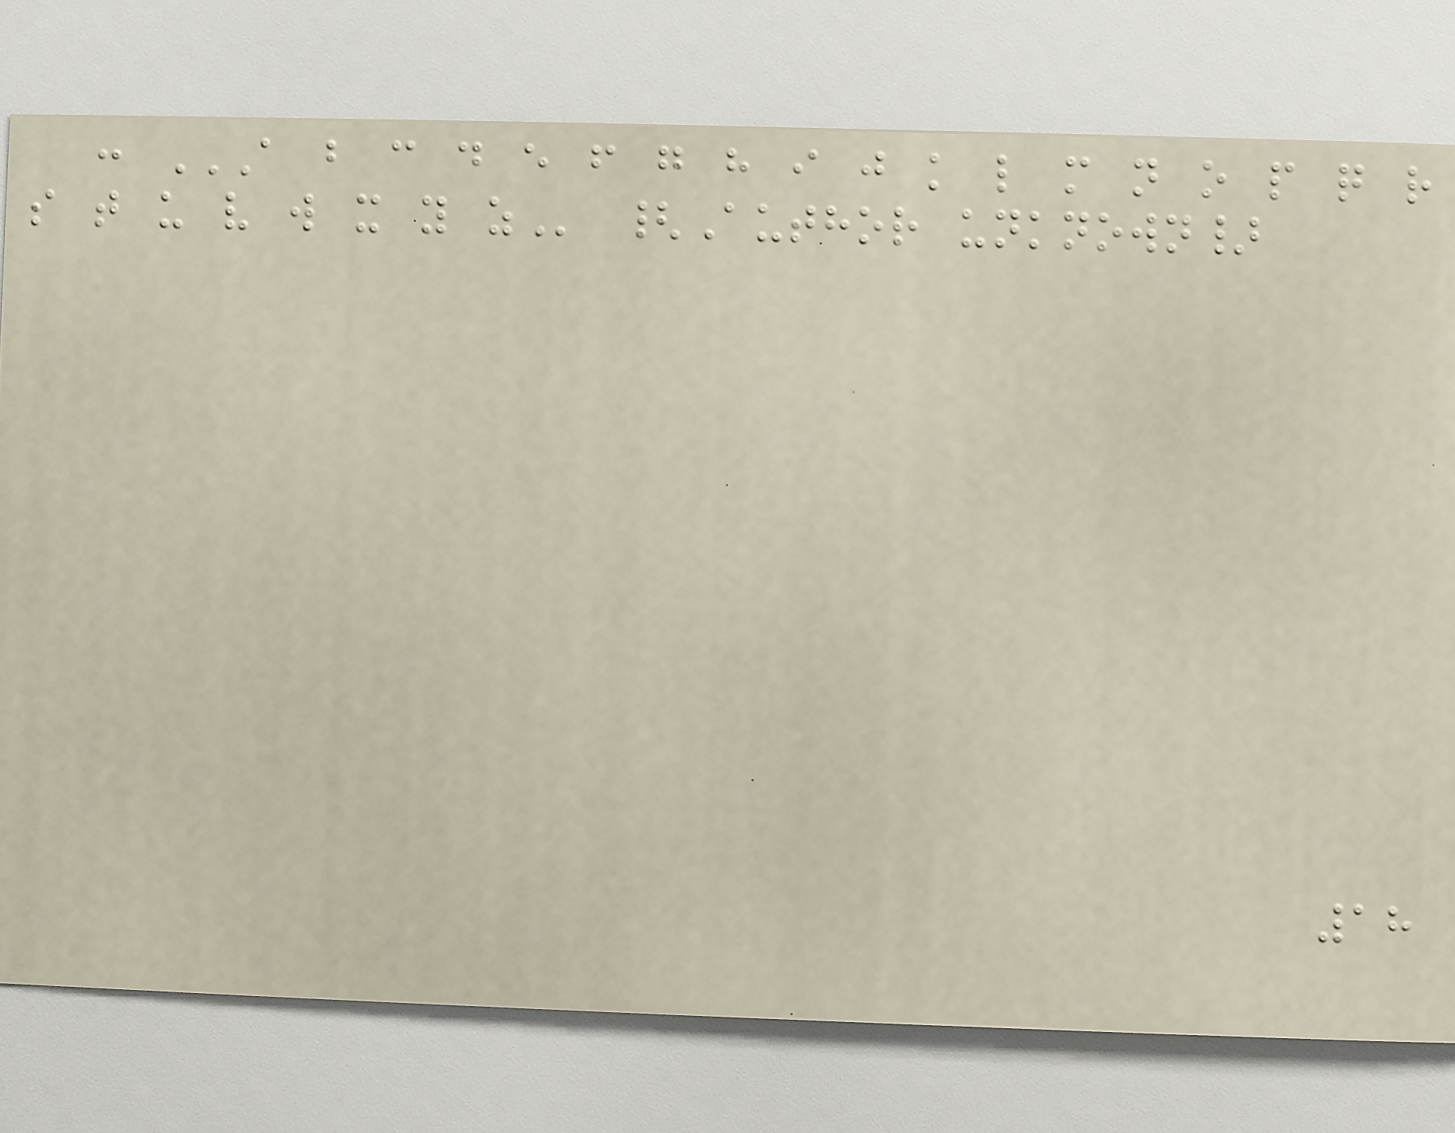: A B C D E F G H I J K L M N O P Q R
S T U V W X Y Z {Author unknown}
18
